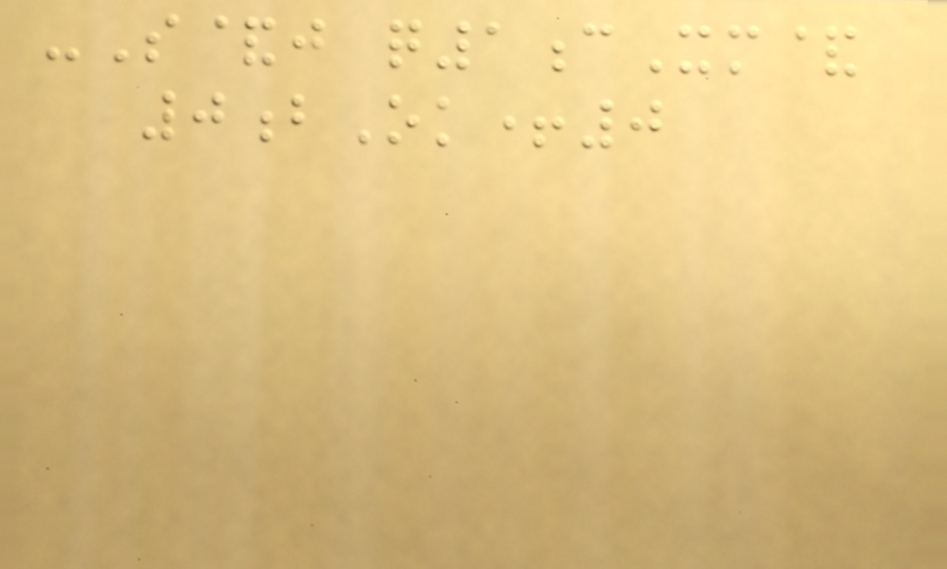-S&j q1cXm&
0bOk+0
